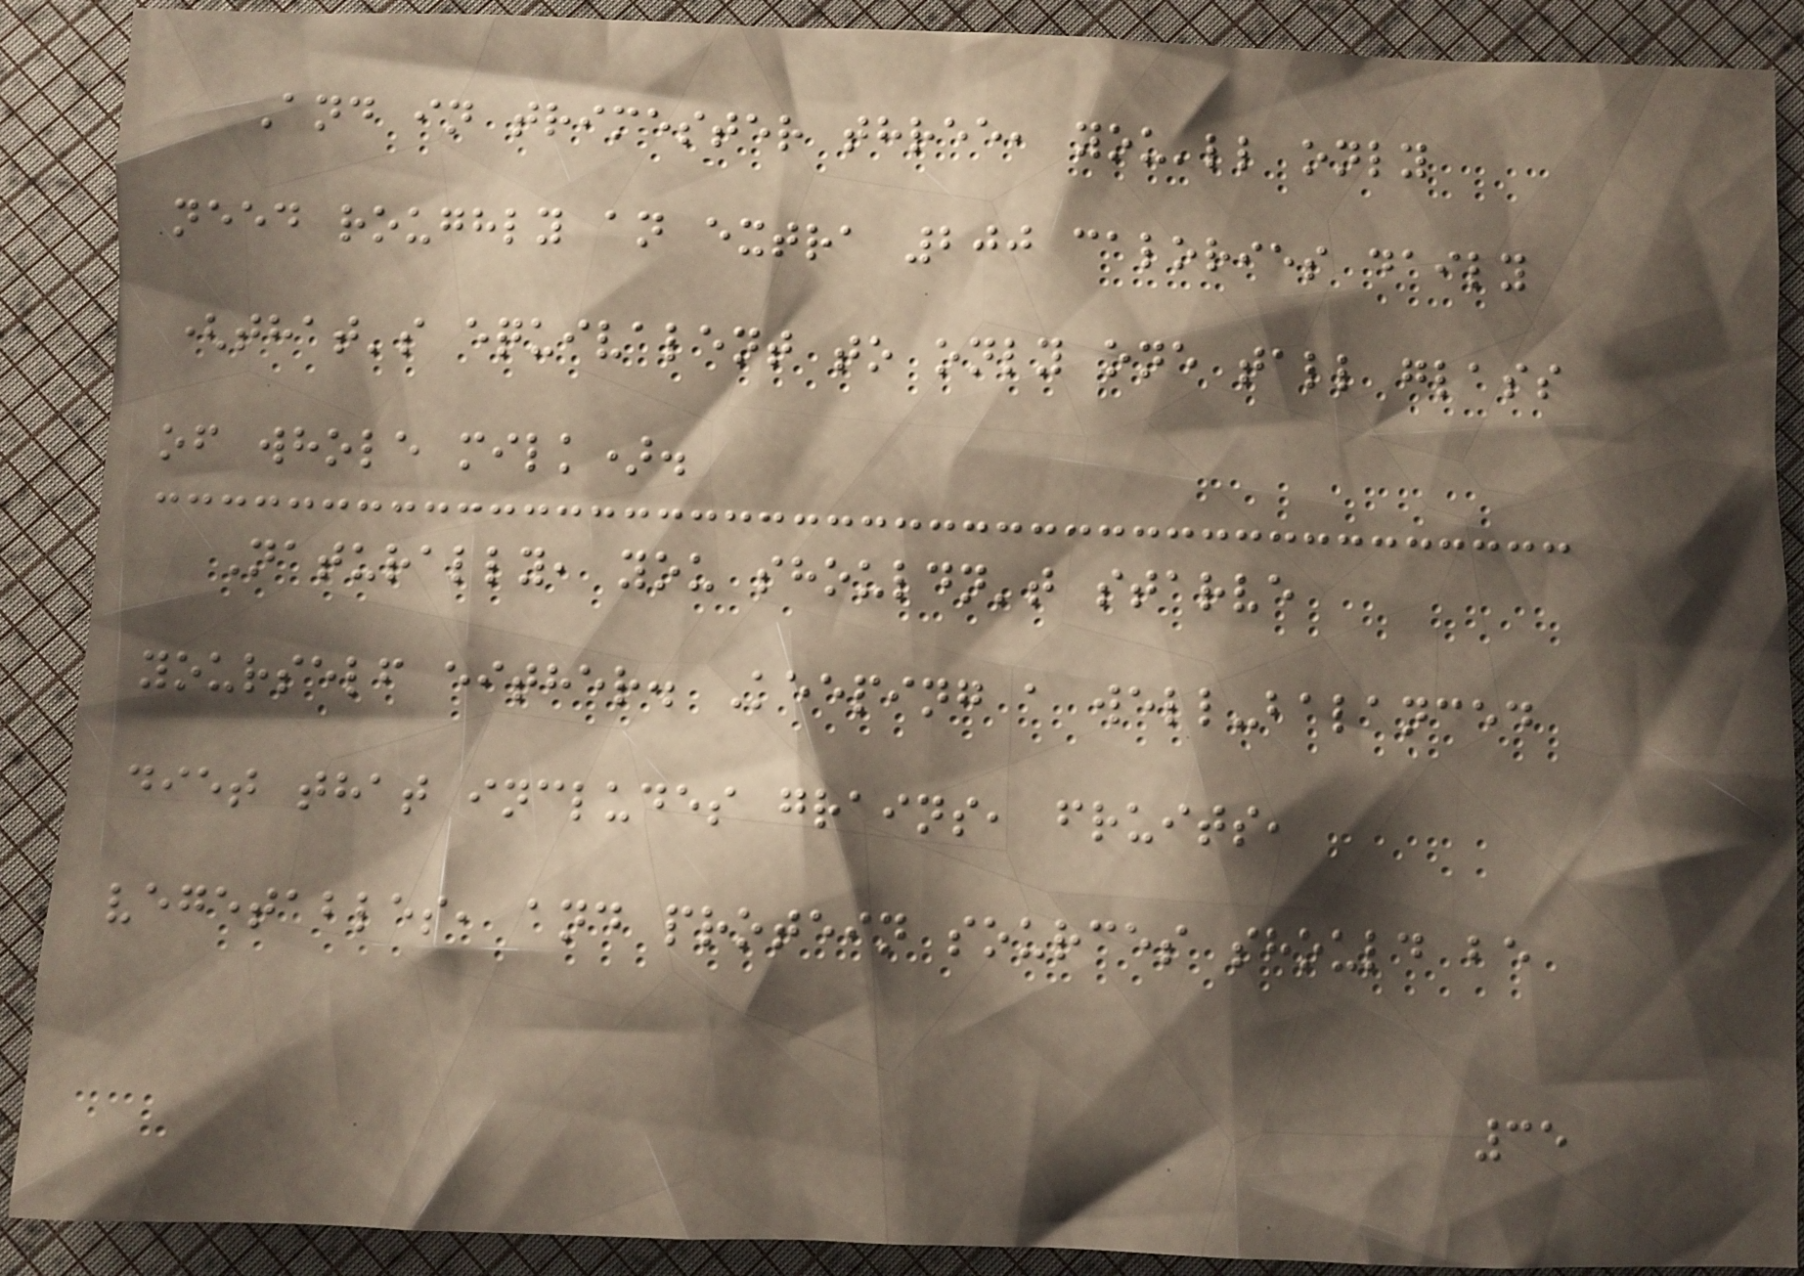And in trimester three, you'll only
need roughly an extra 200 calories daily
(that's equivalent to only one tall glass
of whole milk).
Naturally, you shouldn't starve
yourself either. Keeping a well-balanced
diet that includes grains, fruits,
vegetables, and protein sources should be
35
